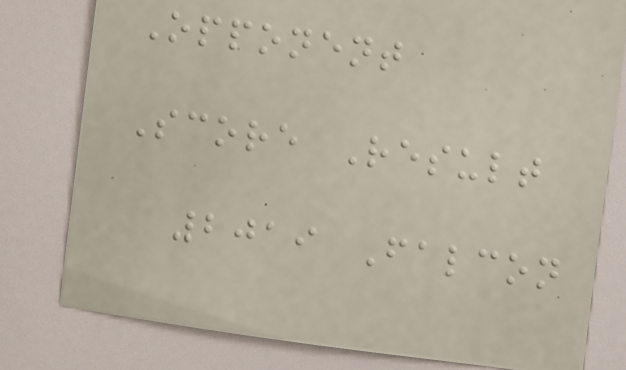Opponent
Score Result
2019 Falcon
